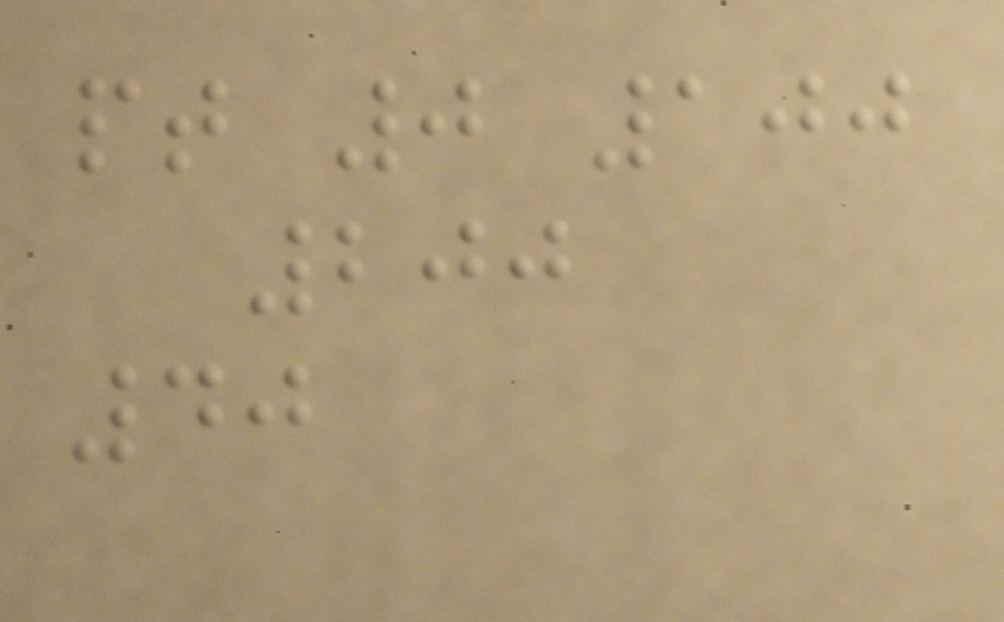pt 0 100
200
40
